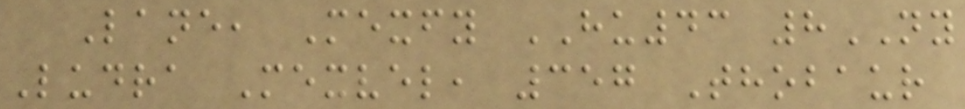Lane, Mexfy HU43 8NY
Ludra Mexvel, 357 Thobaur
